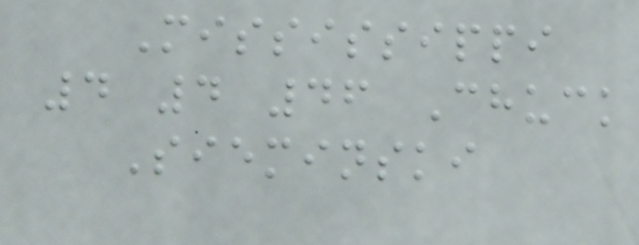Mississippi
4 4 46 Chuck
Sieminski
